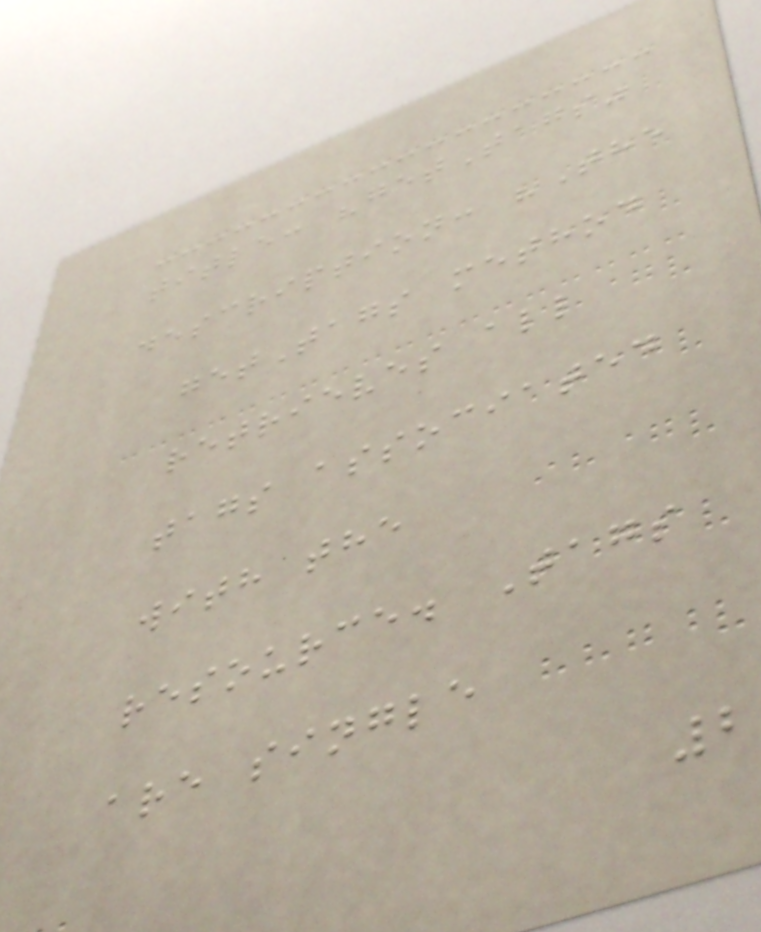title: "getTags"
description: "The
getTags method
retrieves all
tags associated
with the
resource. Tags
are single
2
